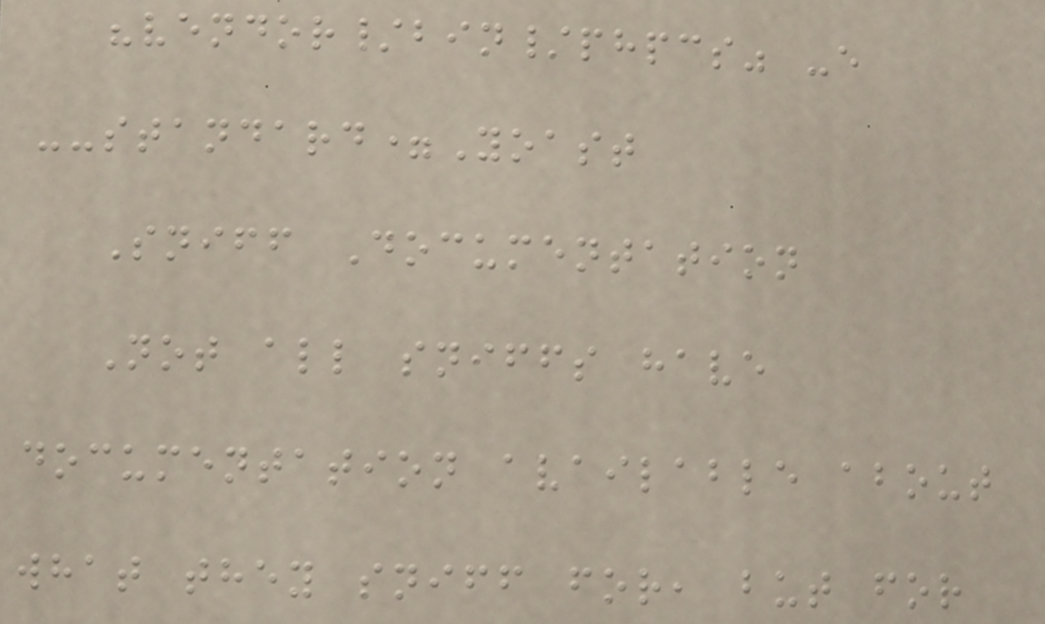"vendor/bin/phpcs" -e
--standard=Yoast
Sniff Documentation
Not all sniffs have
documentation available about
what they sniff for, but for
